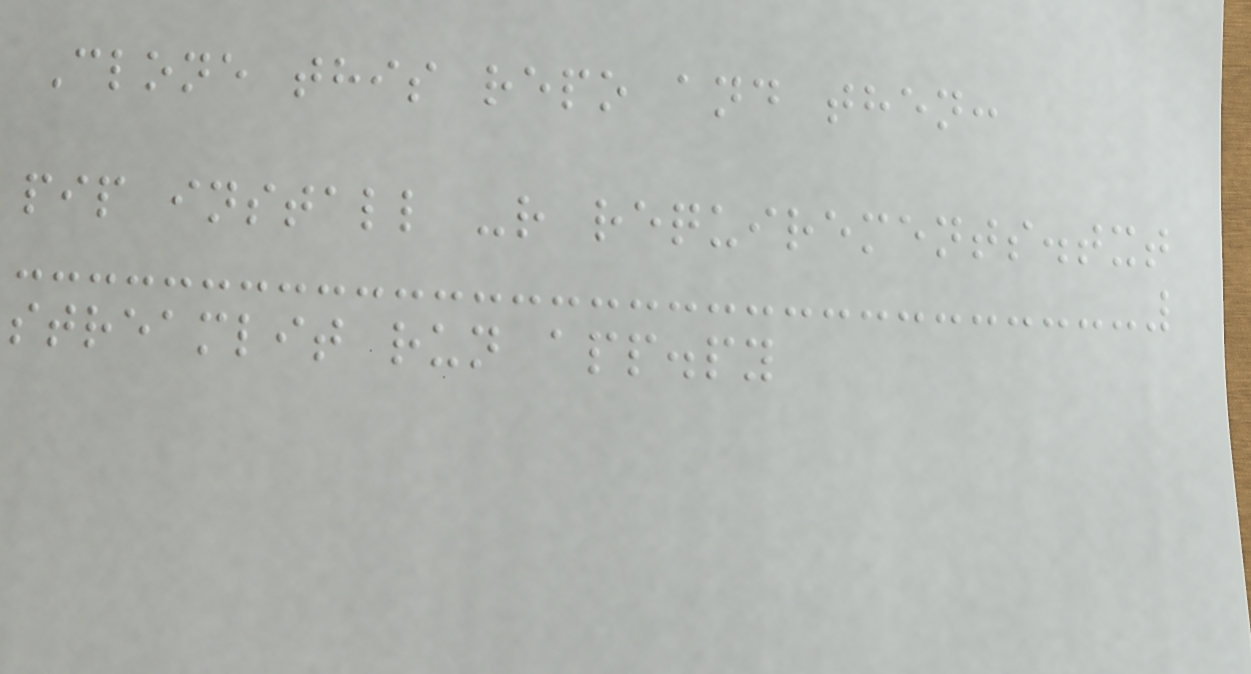Clone this repo and then:
pip install -r requirements.txt
streamlit run app.py
